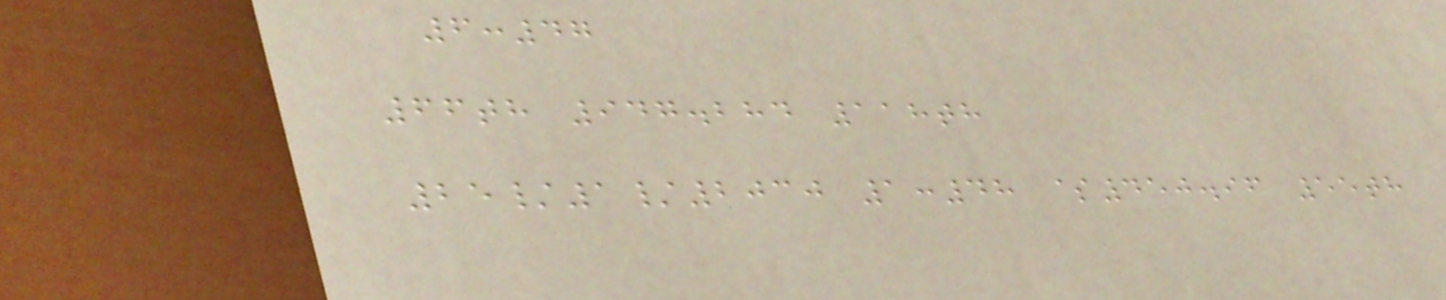6:47
66th 947.284 118th
25/1/2030 1:48 $450.96 55th
